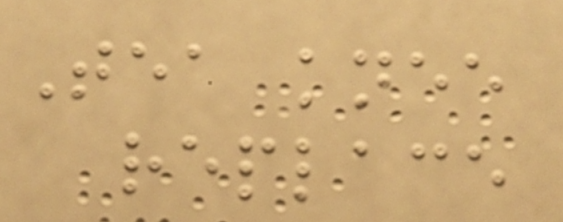Tea knee
replace
